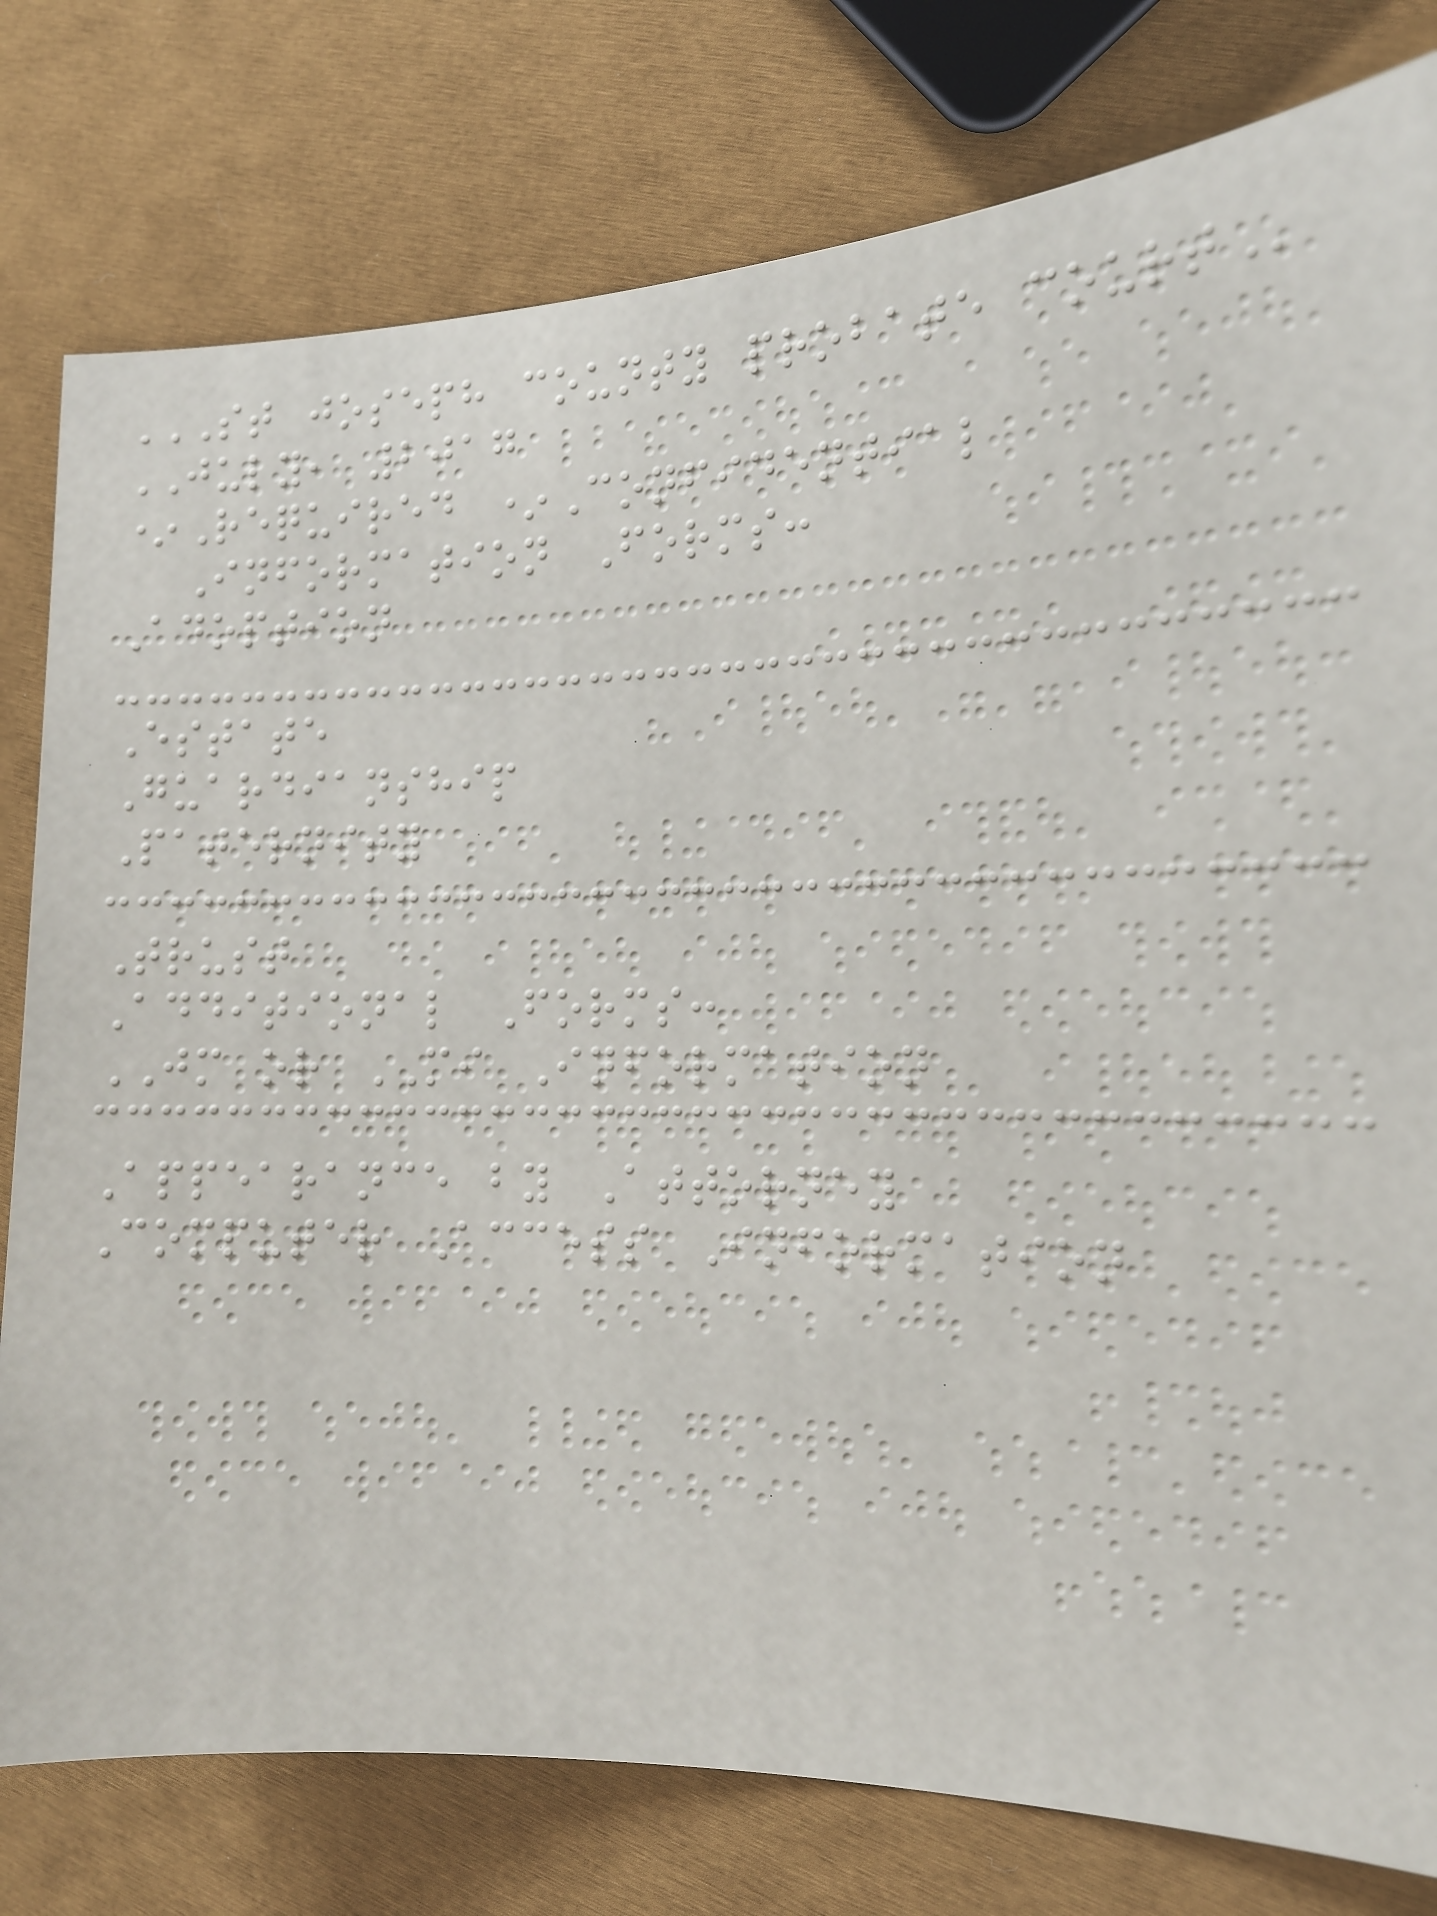ST JOSEPH COUNTY PROBATE COURT
JULY, 2017
*Required *Confidential
Information Forms:
Adoption
Estate
Guardianship
Paternity
Trust
Additional Forms:
JM or MI Information
Appearance by Attorney
Computer Access Information
